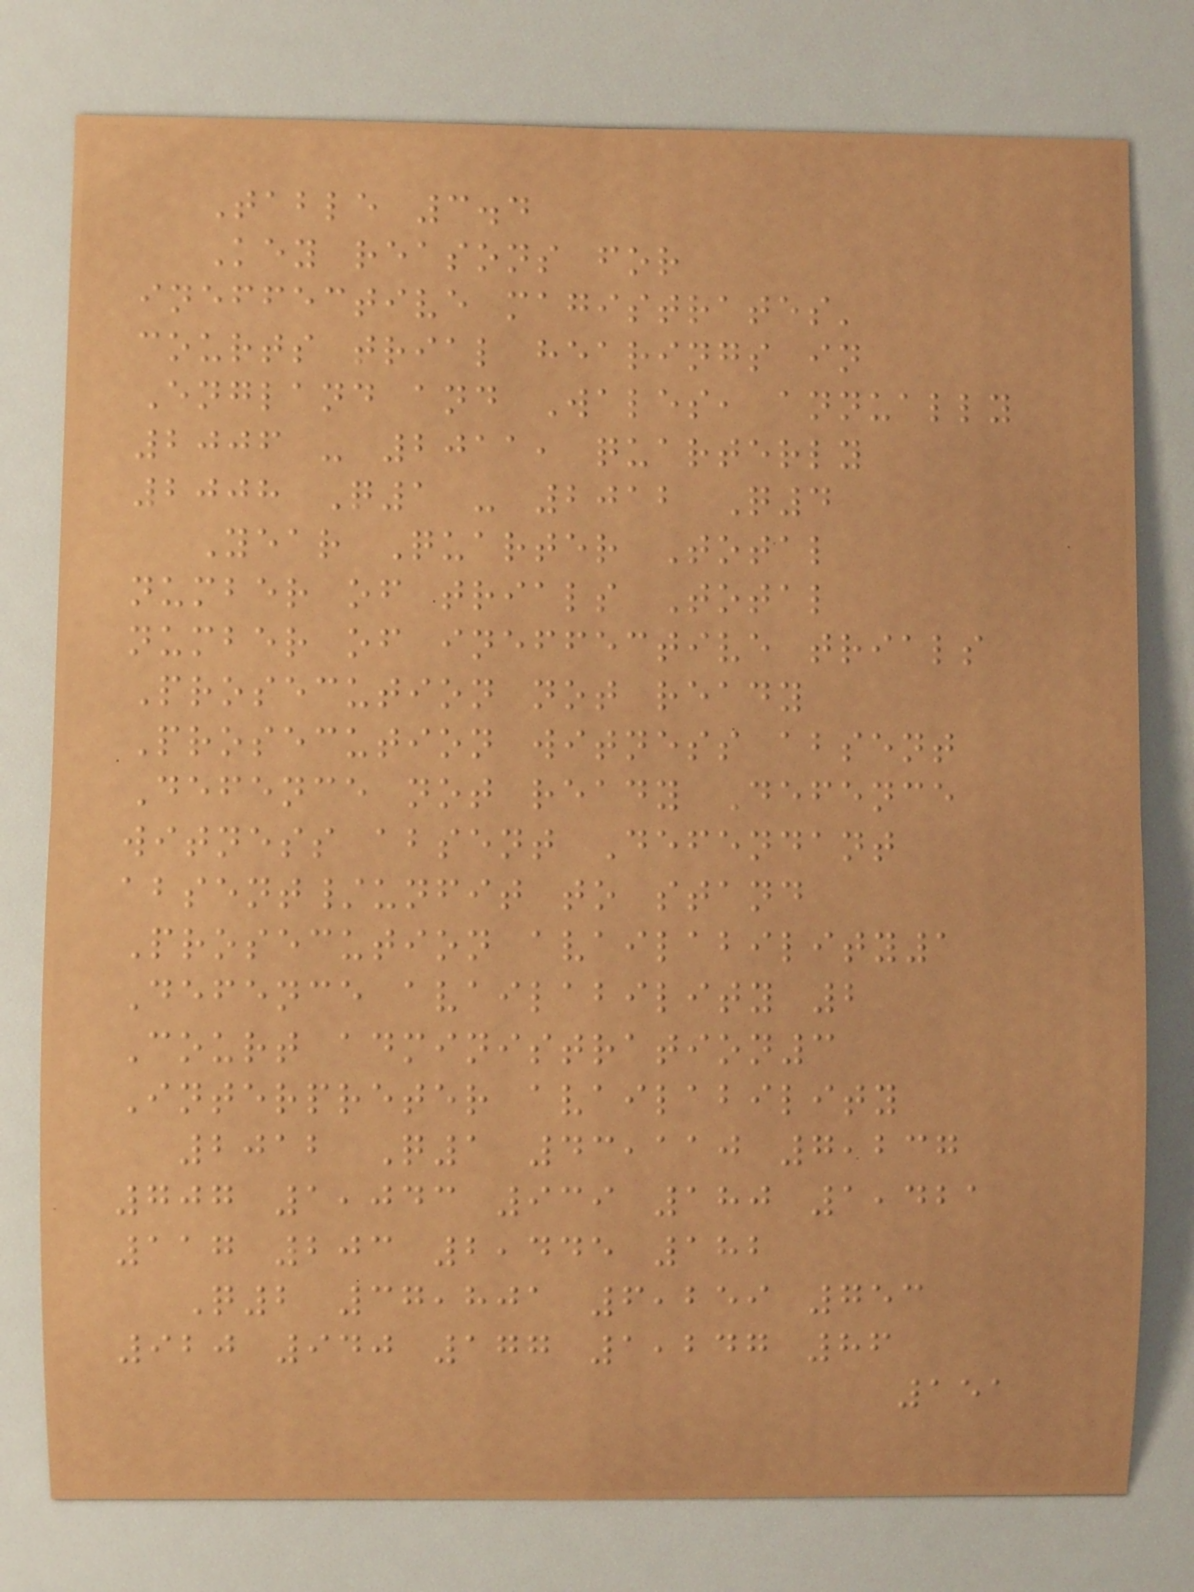Table 3.4
Key reasons for
ineffective magistrates'
courts trial hearings in
England and Wales, annually
2006 - 2011, quarterly
2008 Q1 - 2012 Q4
Year Quarter Total
number of trials Total
number of ineffective trials
Prosecution not ready
Prosecution witness absent
Defence not ready Defence
witness absent Defendant
absent/unfit to stand
Prosecution availability1
Defence availability 2
Court administration3
Interpreter availability
2012 Q1 43,110 7,237
707 1,043 939 180 1,421
117 203 2,445 182
Q2 37,801 6,259 753
920 940 177 1,247 86
151
